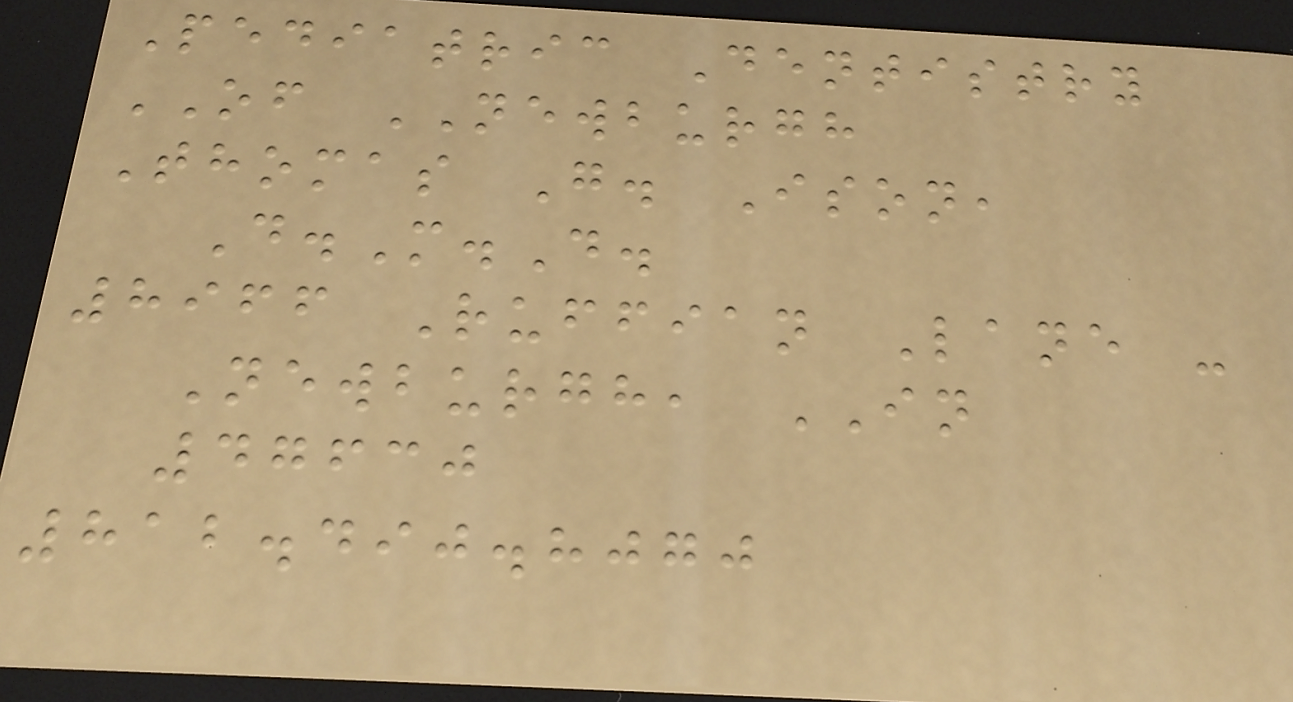Pediatric Dentistry
OF NEWBURGH
Thomas G. Ison,
D.M.D.
8966 Ruffian Lane -
Newburgh, IN
47630
812.490.8070
